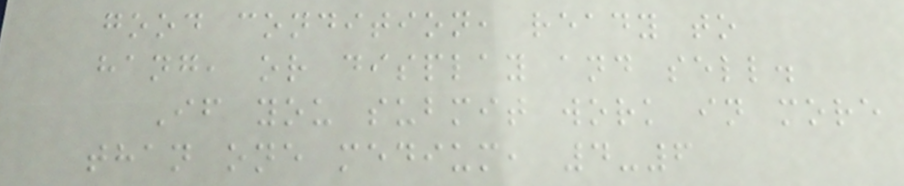good condition, ready to
hang, or display and sell.
If you submit work in more
than one medium, 4-6
